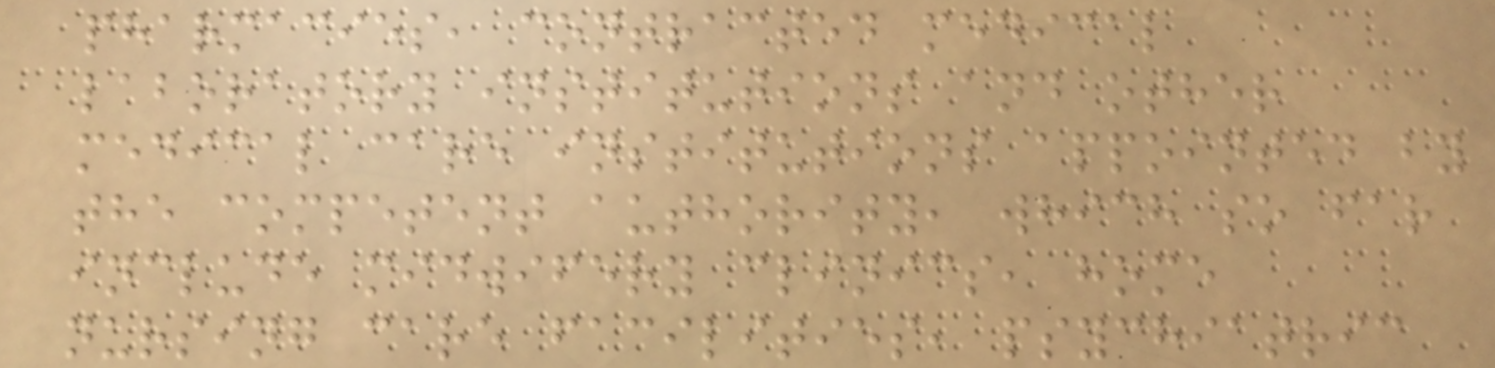pharmacies, contracted medical
laboratory institutions and other
medical care institutions appointed by
the competent authority, which so far
include midwifery clinics, home
nursing care facilities, psychiatric
